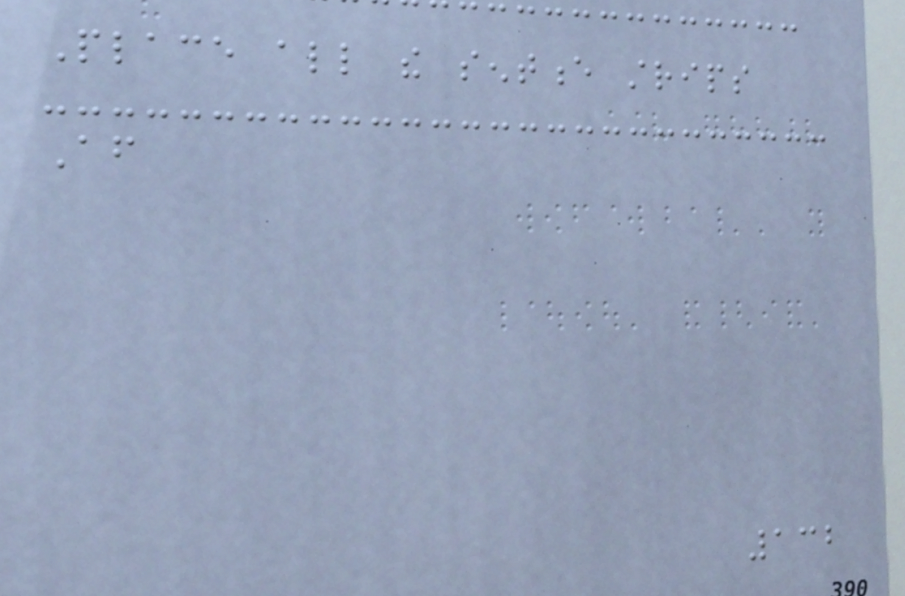Place all the sentence strips
After
132
